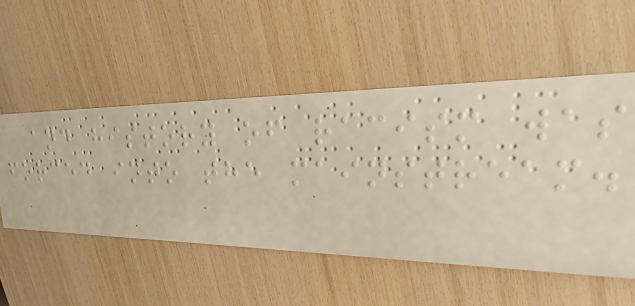and history of racism was
forced into the mainstream.
